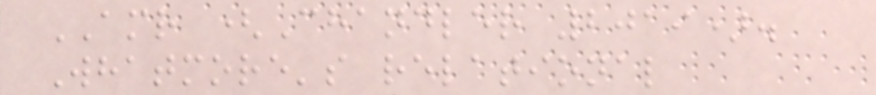AMR (Chandler 2019).
Whatmore's relational
